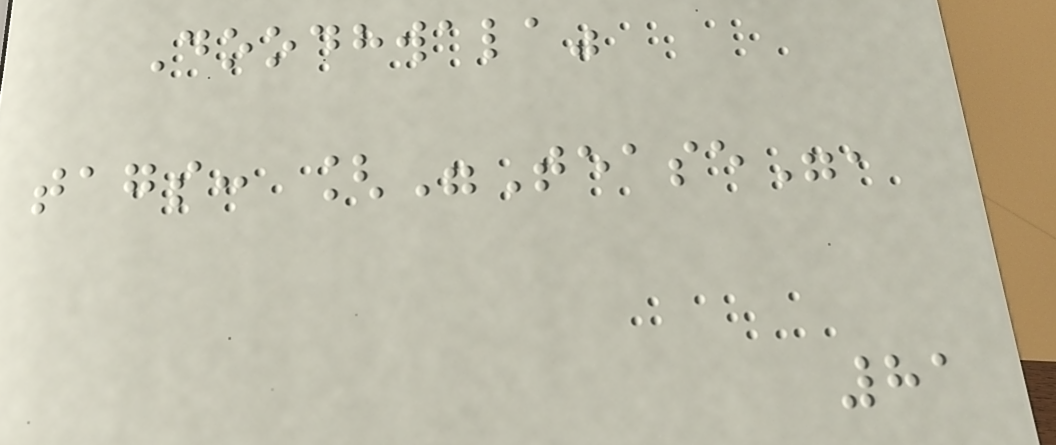Doodhwala"
tags: ["Tease",
81
